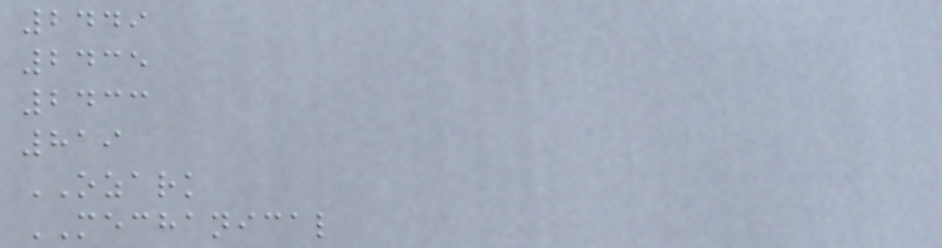2449
2435
2433
819
OZARK
MECHANICAL
